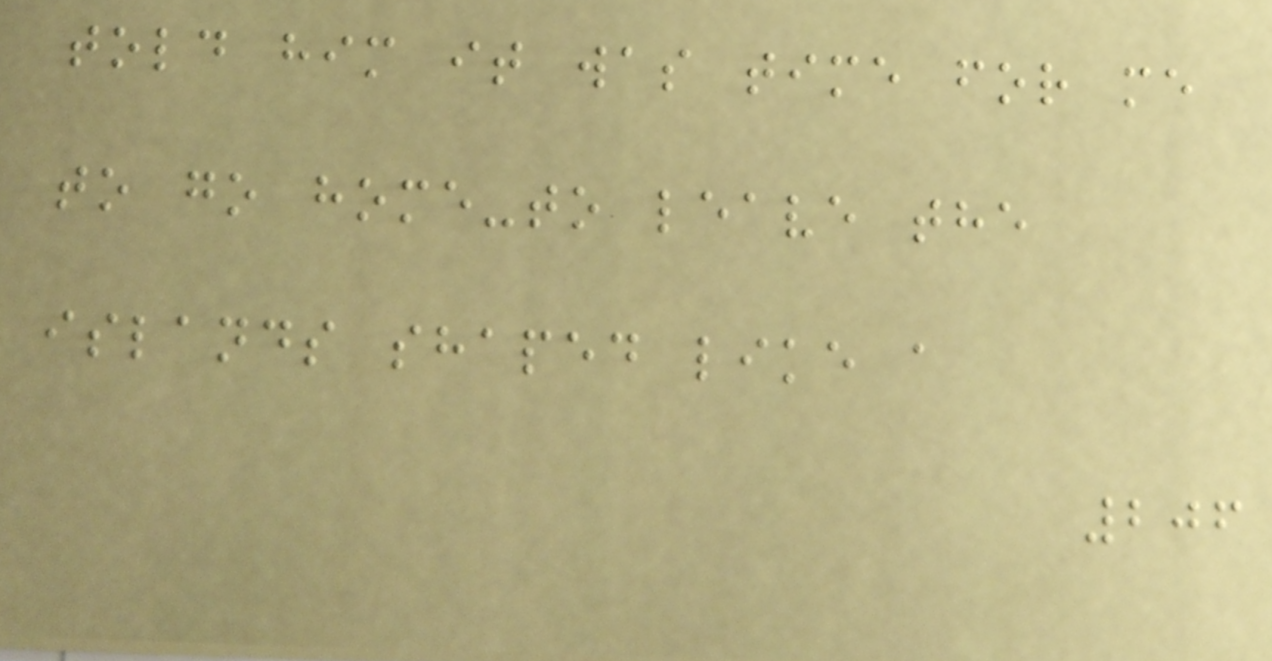told him it was time for me
to go home-to leave the
islands shaped like a
206
